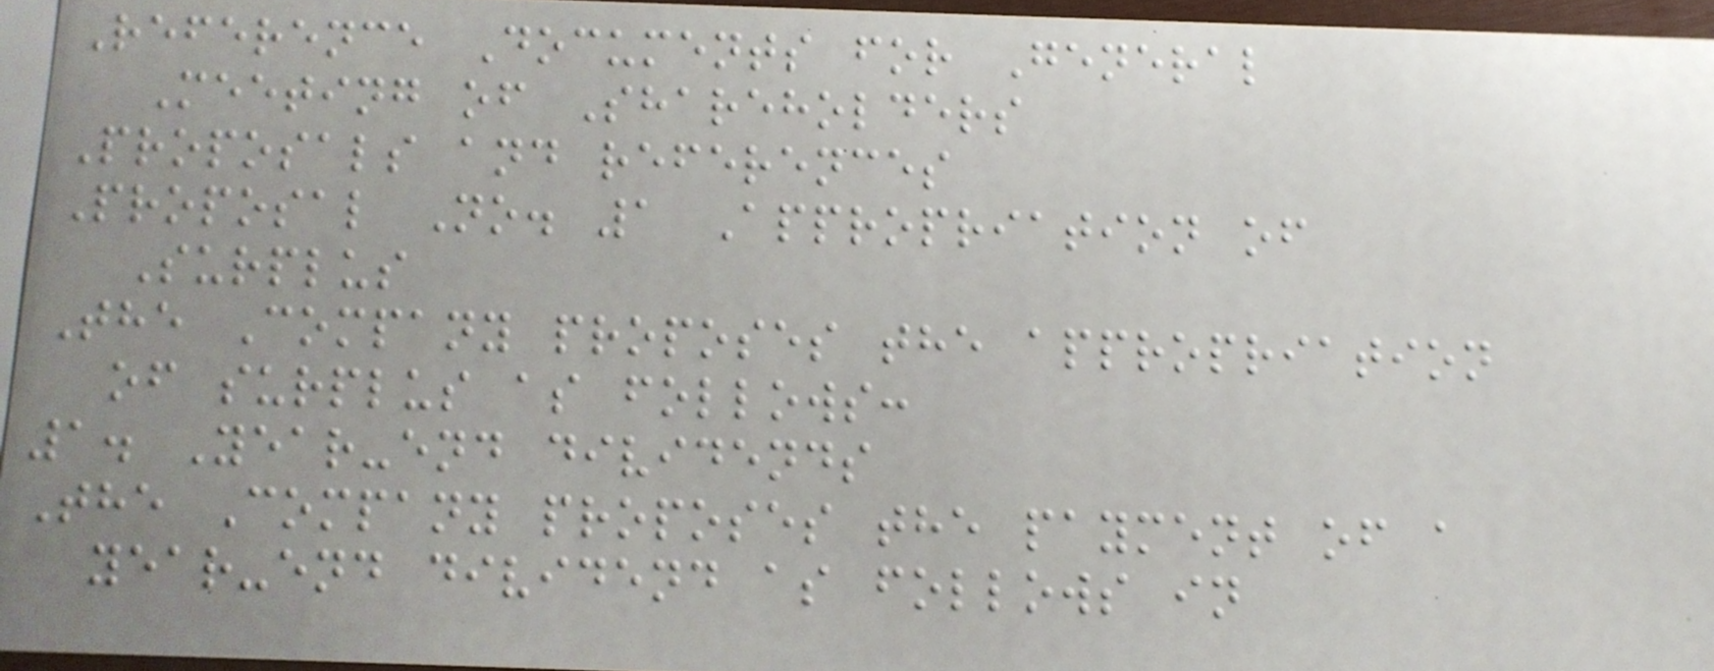Reference Documents for General
Meeting of Shareholders
Proposals and references
Proposal No. 1 Appropriation of
Surplus
The Company proposes the appropriation
of surplus as follows:
1. Year-end dividends
The Company proposes the payment of a
year-end dividend as follows in
